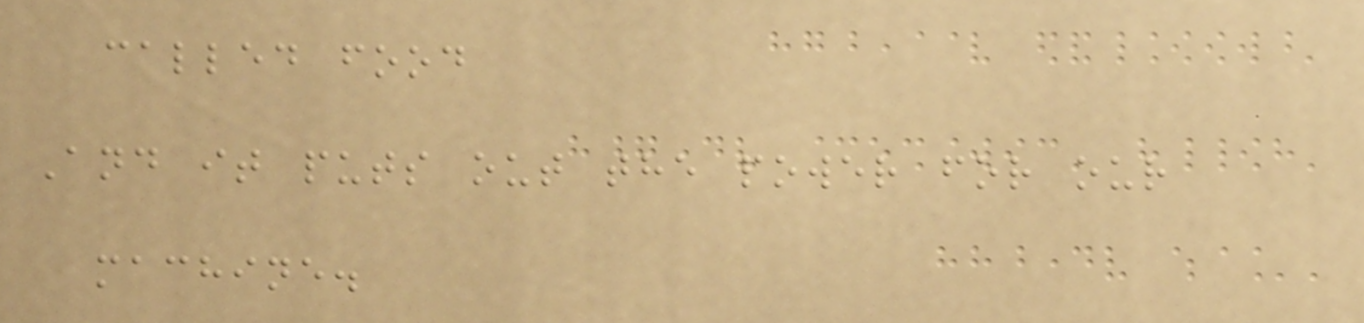called food
And it puts out the power for our
machine.
